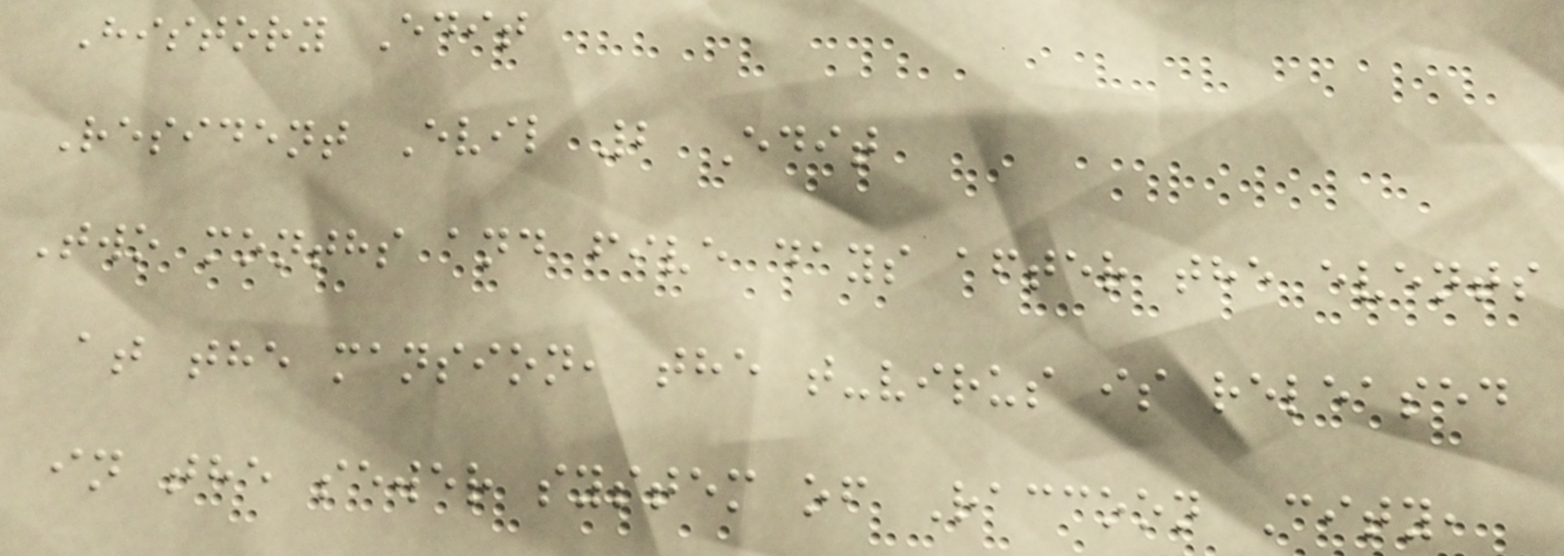History Edit
Resident Evil 2 Edit
Two months and five days after the events
at the mansion, the t-virus is released
in the sewer system of Raccoon City,
